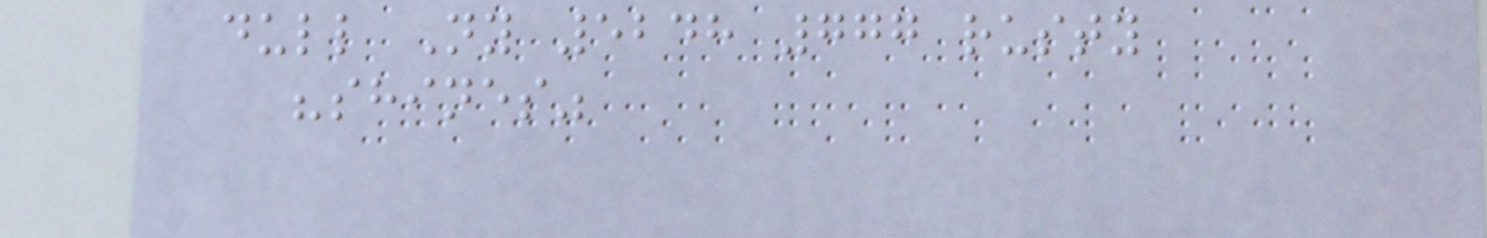dull Ny 5248 777 rusty
"shines"
